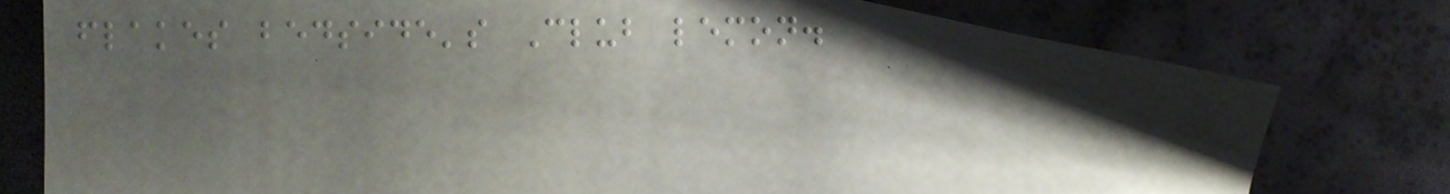flakes bedside's Club lemon.
